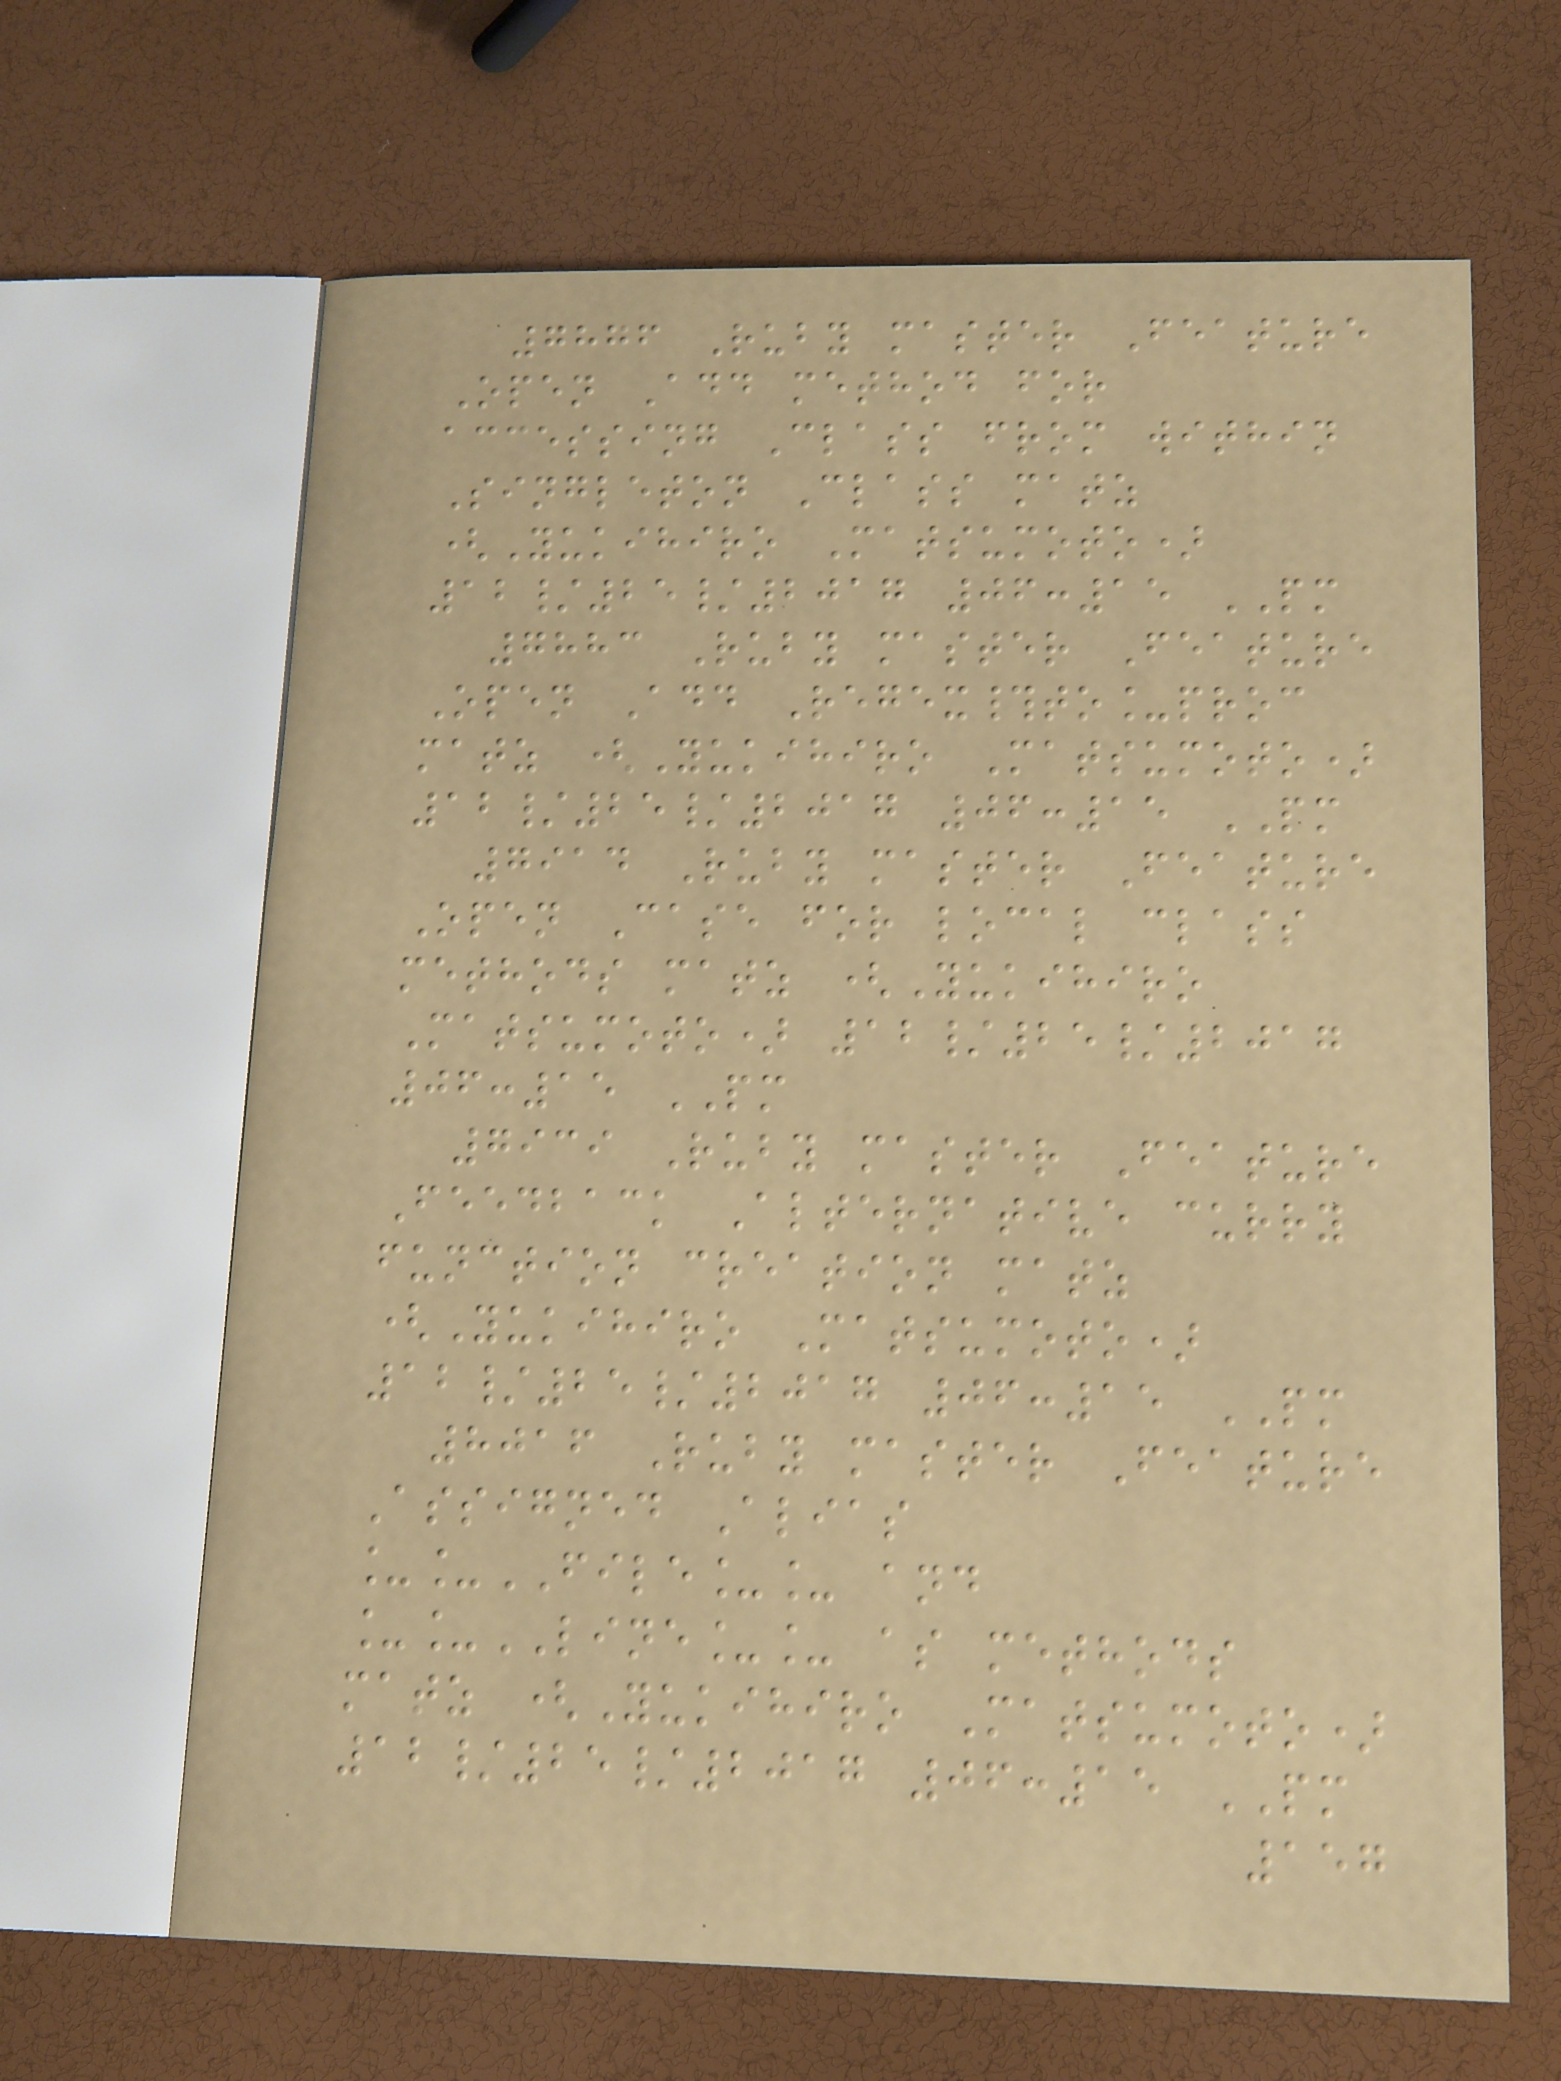7876 Ruby master Feature
Open Add method for
accessing Class from within
Singleton Class matz
(Yukihiro Matsumoto)
12/25/2017 06:15 PM
7883 Ruby master Feature
Open Add Regex#to_proc
matz (Yukihiro Matsumoto)
12/25/2017 06:15 PM
7914 Ruby master Feature
Open Case for local class
methods matz (Yukihiro
Matsumoto) 12/25/2017
06:15 PM
7939 Ruby master Feature
Feedback Alternative curry
function creation matz
(Yukihiro Matsumoto)
12/25/2017 06:15 PM
8016 Ruby master Feature
Assigned Alias
__FILE__ and
__LINE__ as methods
matz (Yukihiro Matsumoto)
12/25/2017 06:15 PM
157
